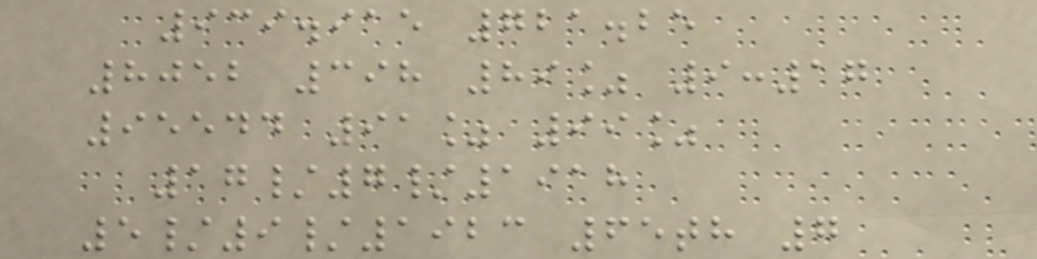939.915 721.25
8052 398 89% 9:17
95544 91% 99%
17/7/1918
5/9/1923 65th 7
